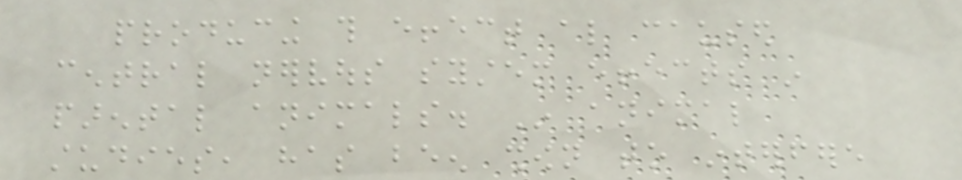producing this effect also caused
central nervous system effects in
parental animals. In animal
studies, has been shown to interfere
